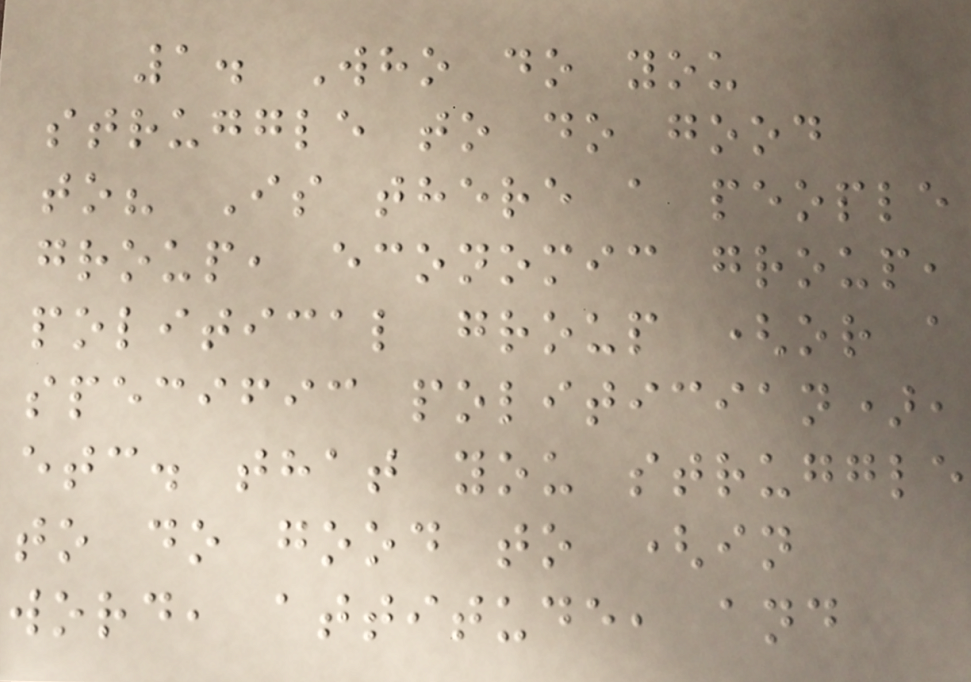1. Who do you
struggle to do good
to? Is there a people
group, economic group,
political group (or a
specific politician),
etc. that you struggle
to do good to (in
word, attitude, and
